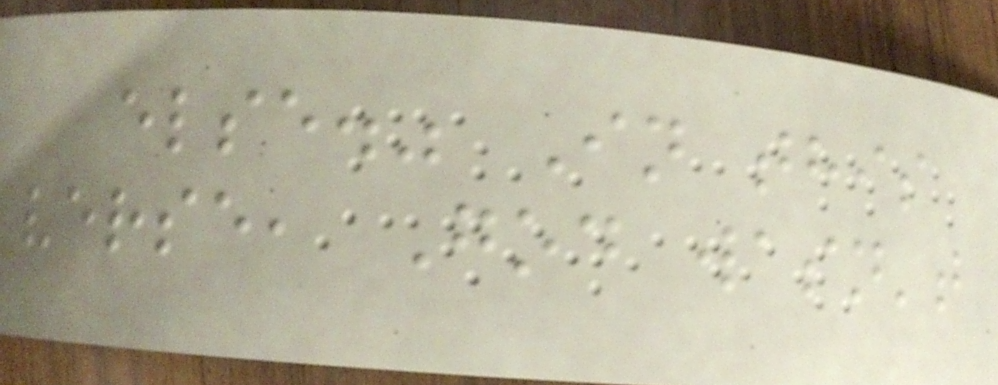else." In this
verse, God wasn't
